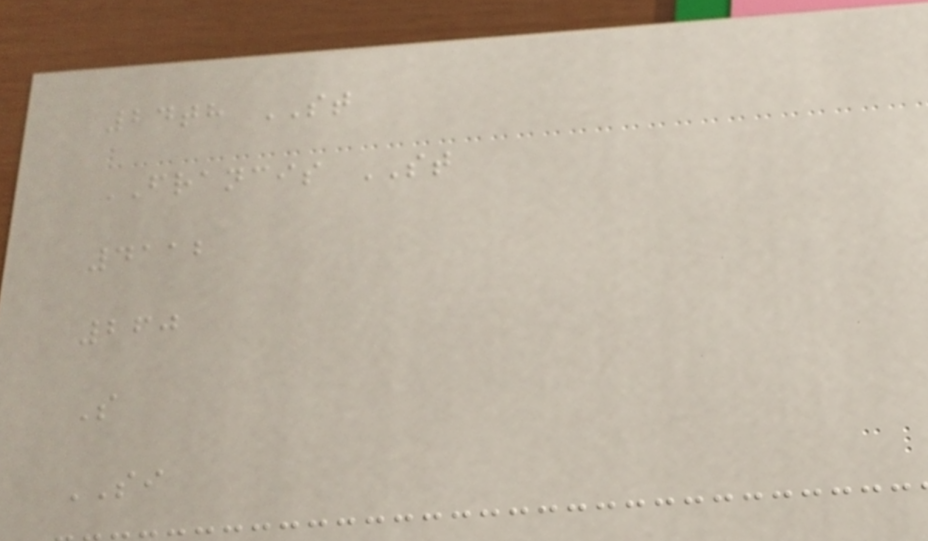24th ST
FRANCIS ST
4112
260
S
SI
